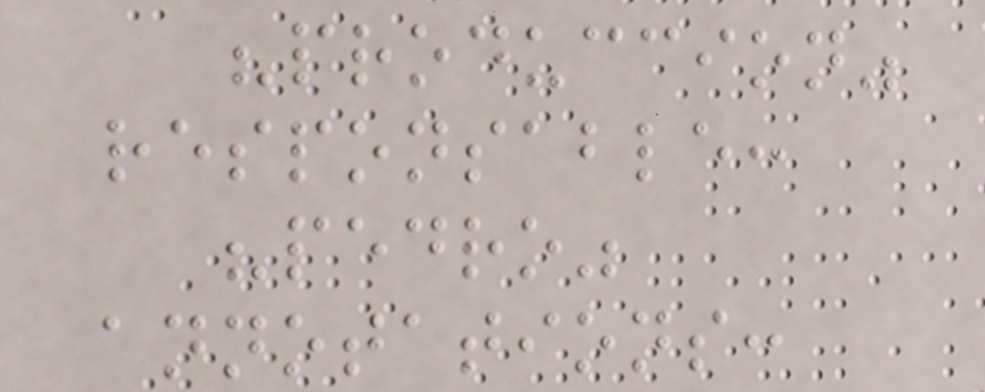"produccion"
responsable:
"pedro"
annotations:
